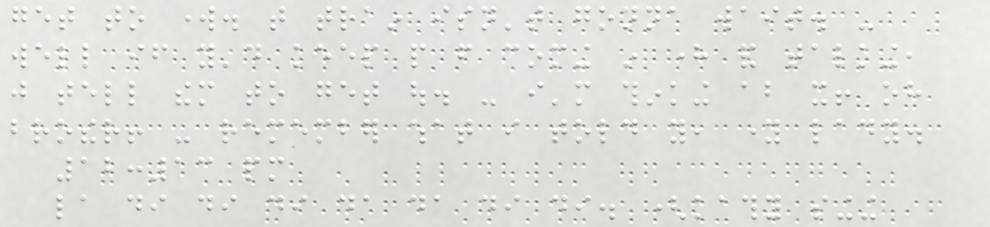get to work. that train isn't gonna wait. -
well if you'd keep people from coming in here and talking,
just tell them to get out. - i'm thinking about it! oh
brother! - remember what i told you, young lady.
12:13 pm
la di di di da da di di. (kathy singing
